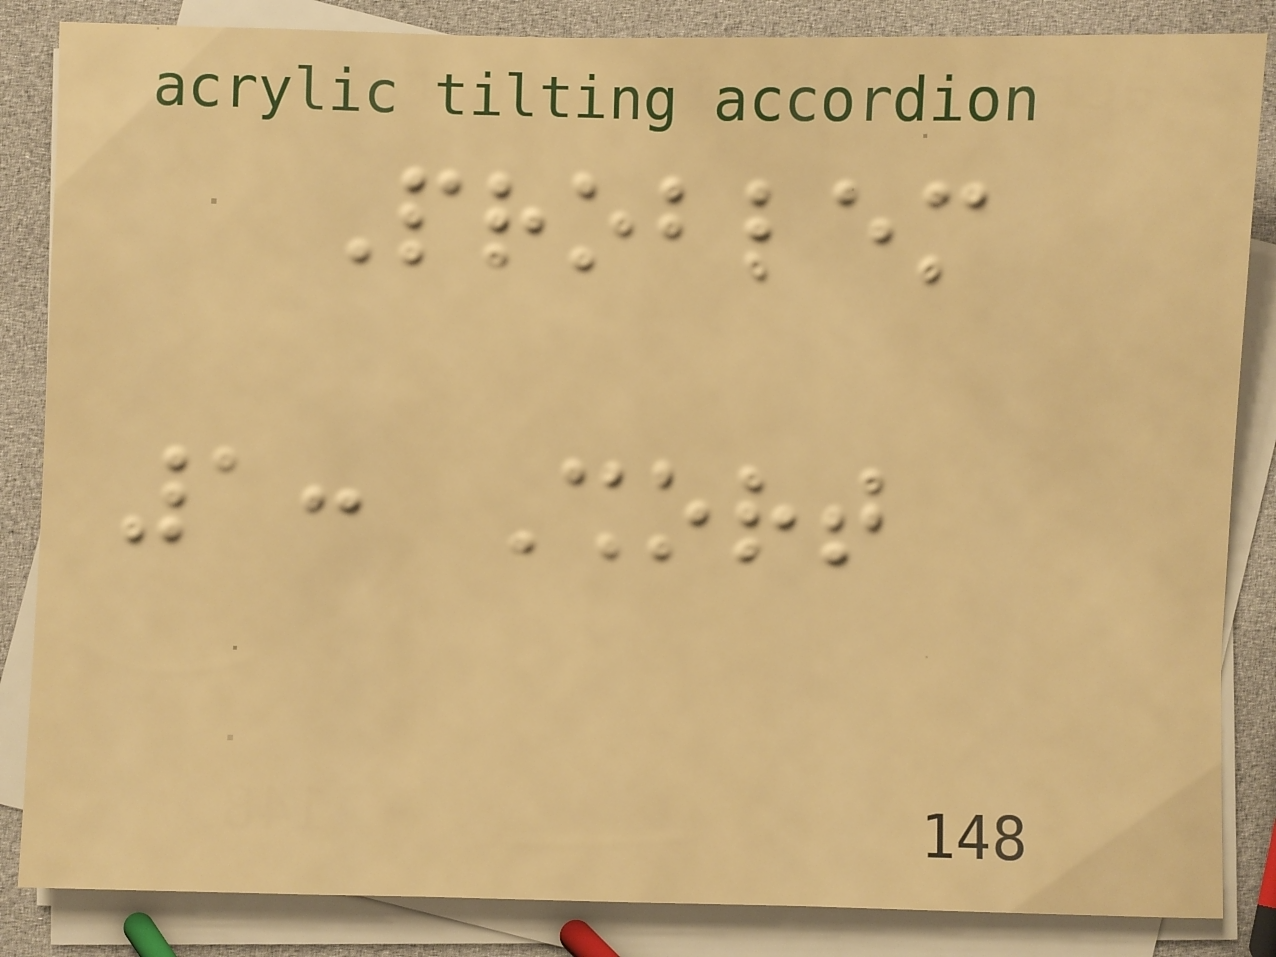Problem
1: Short
